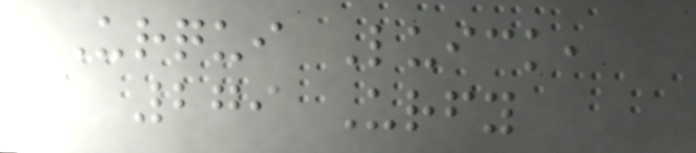Urqui Luick,
279 Urfy
